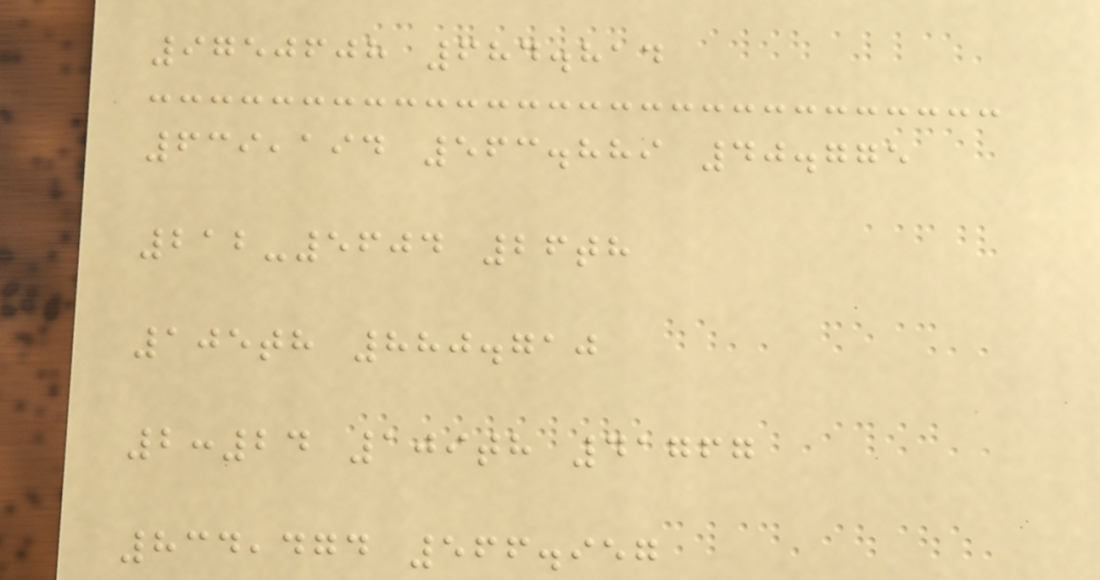9750608 684.814
639,194 563.889 40.775
212-5604 26th
105th 880.710
2:24 109th 41767
834,474 566.957
